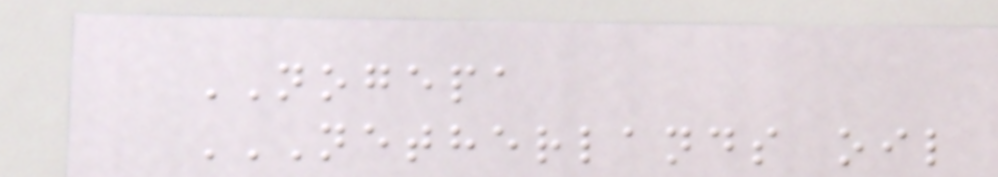NOGEPA
NETHERLANDS OIL
